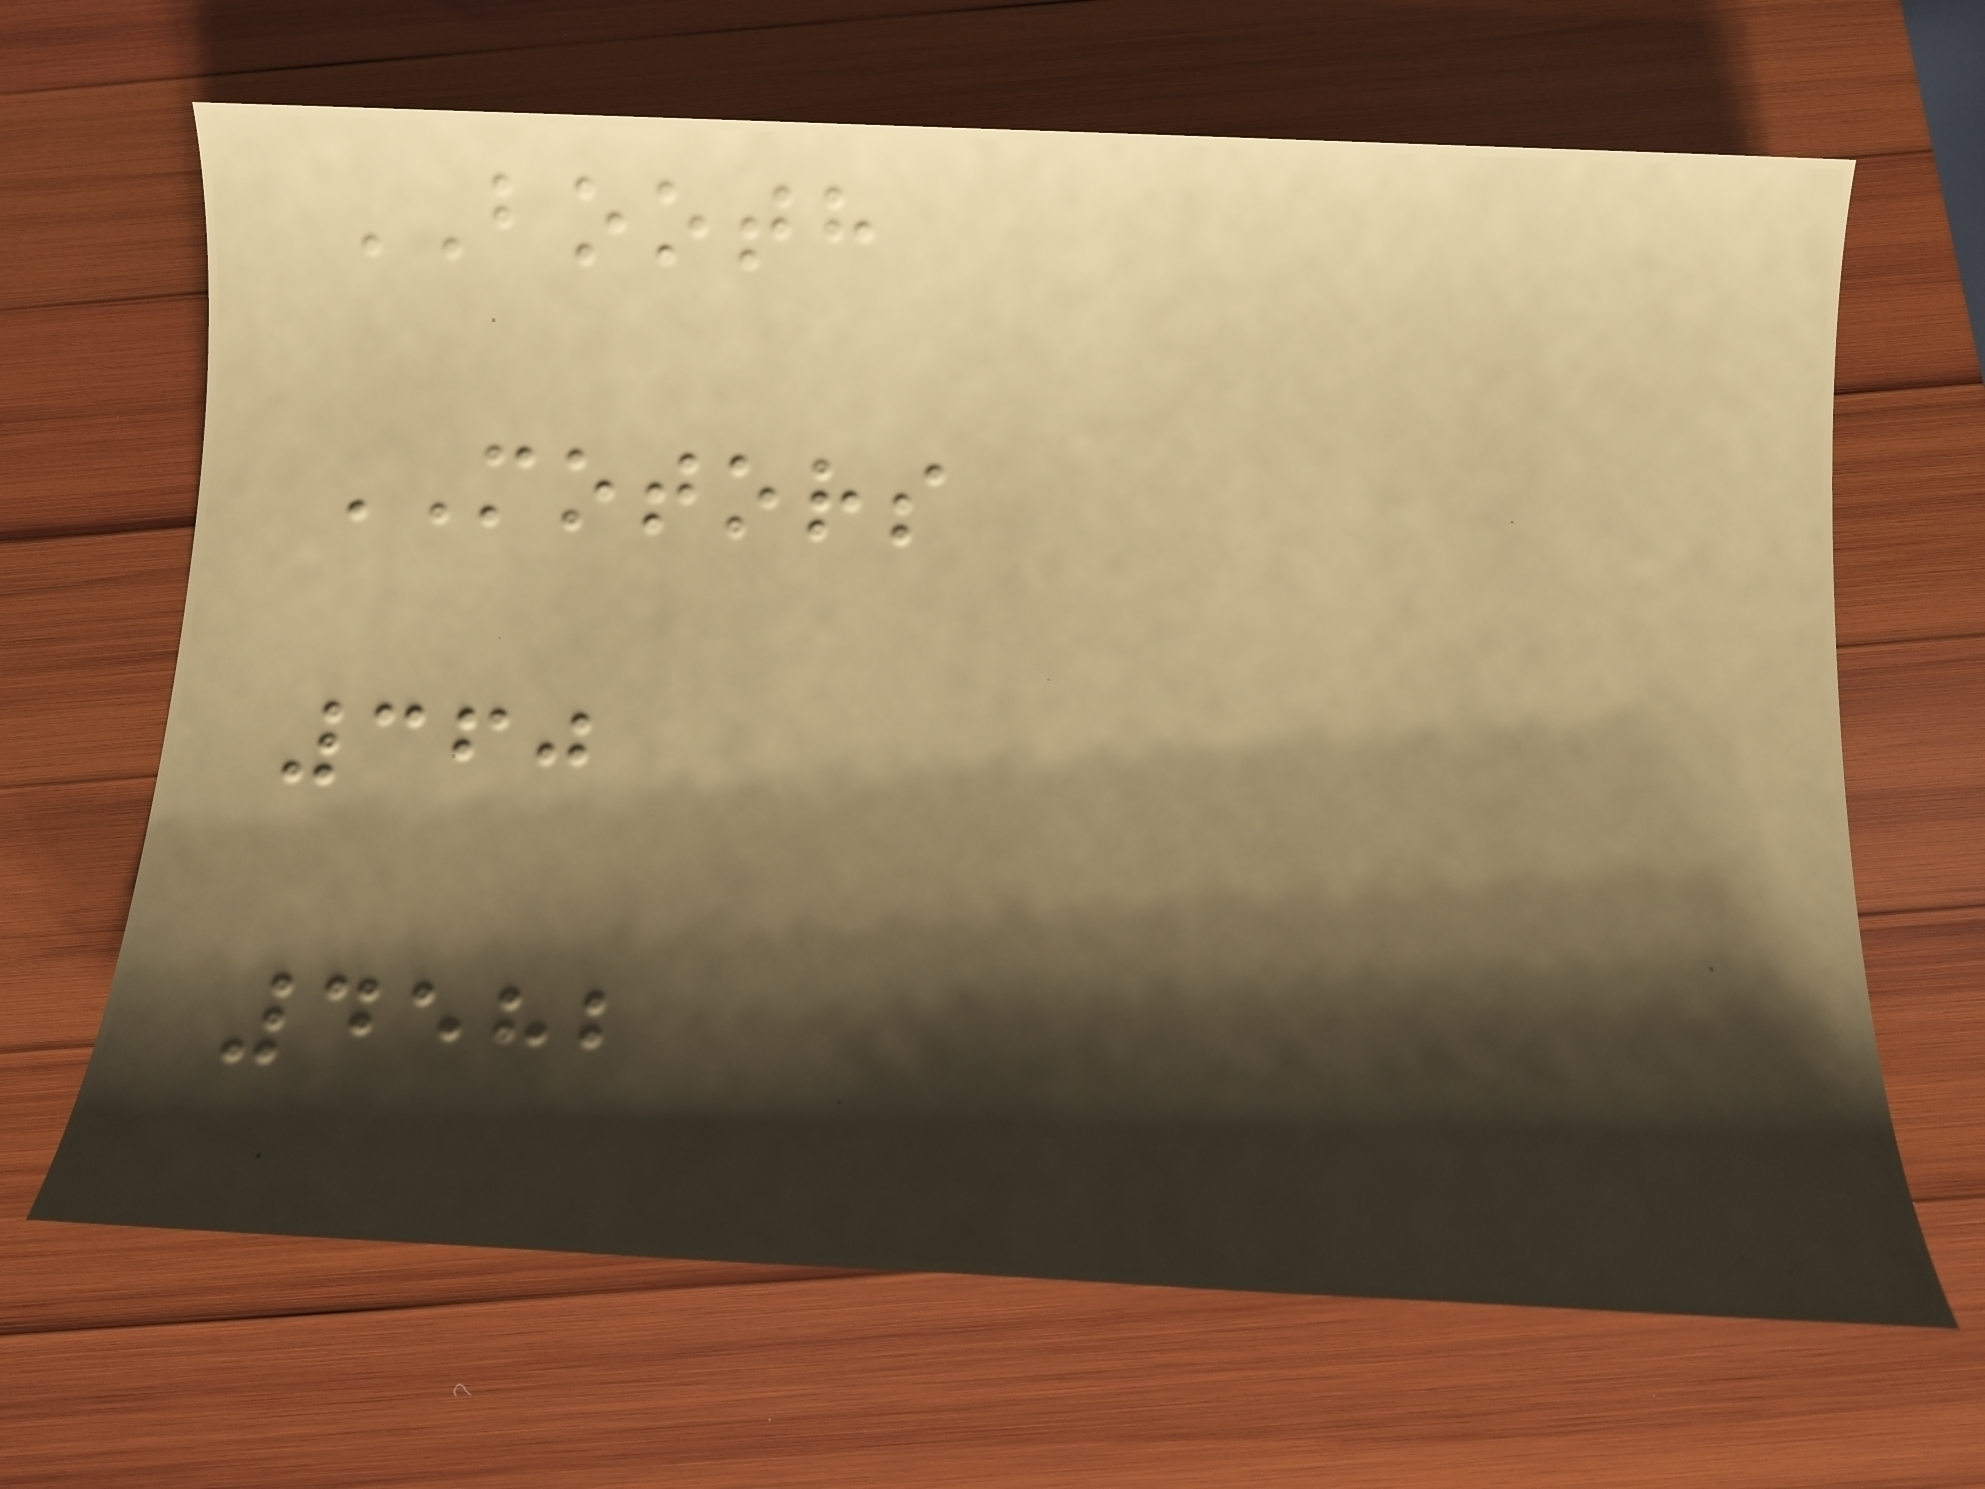BOOTH
MOTORS
360
4582
